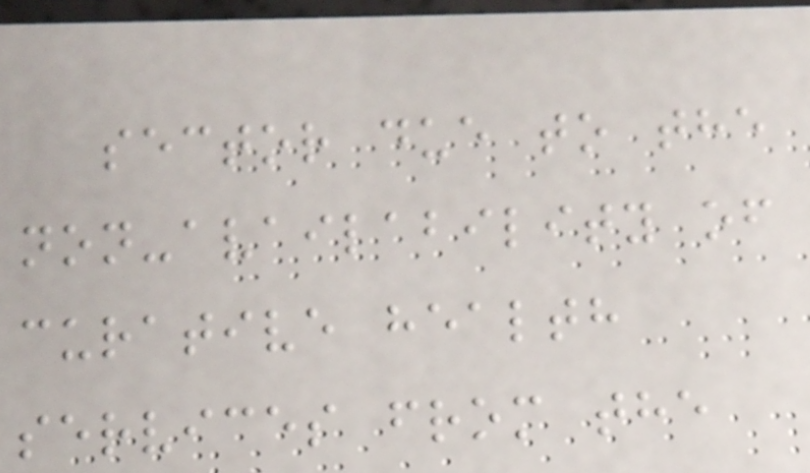sector due to the
non-availability of
curative health
services from the
